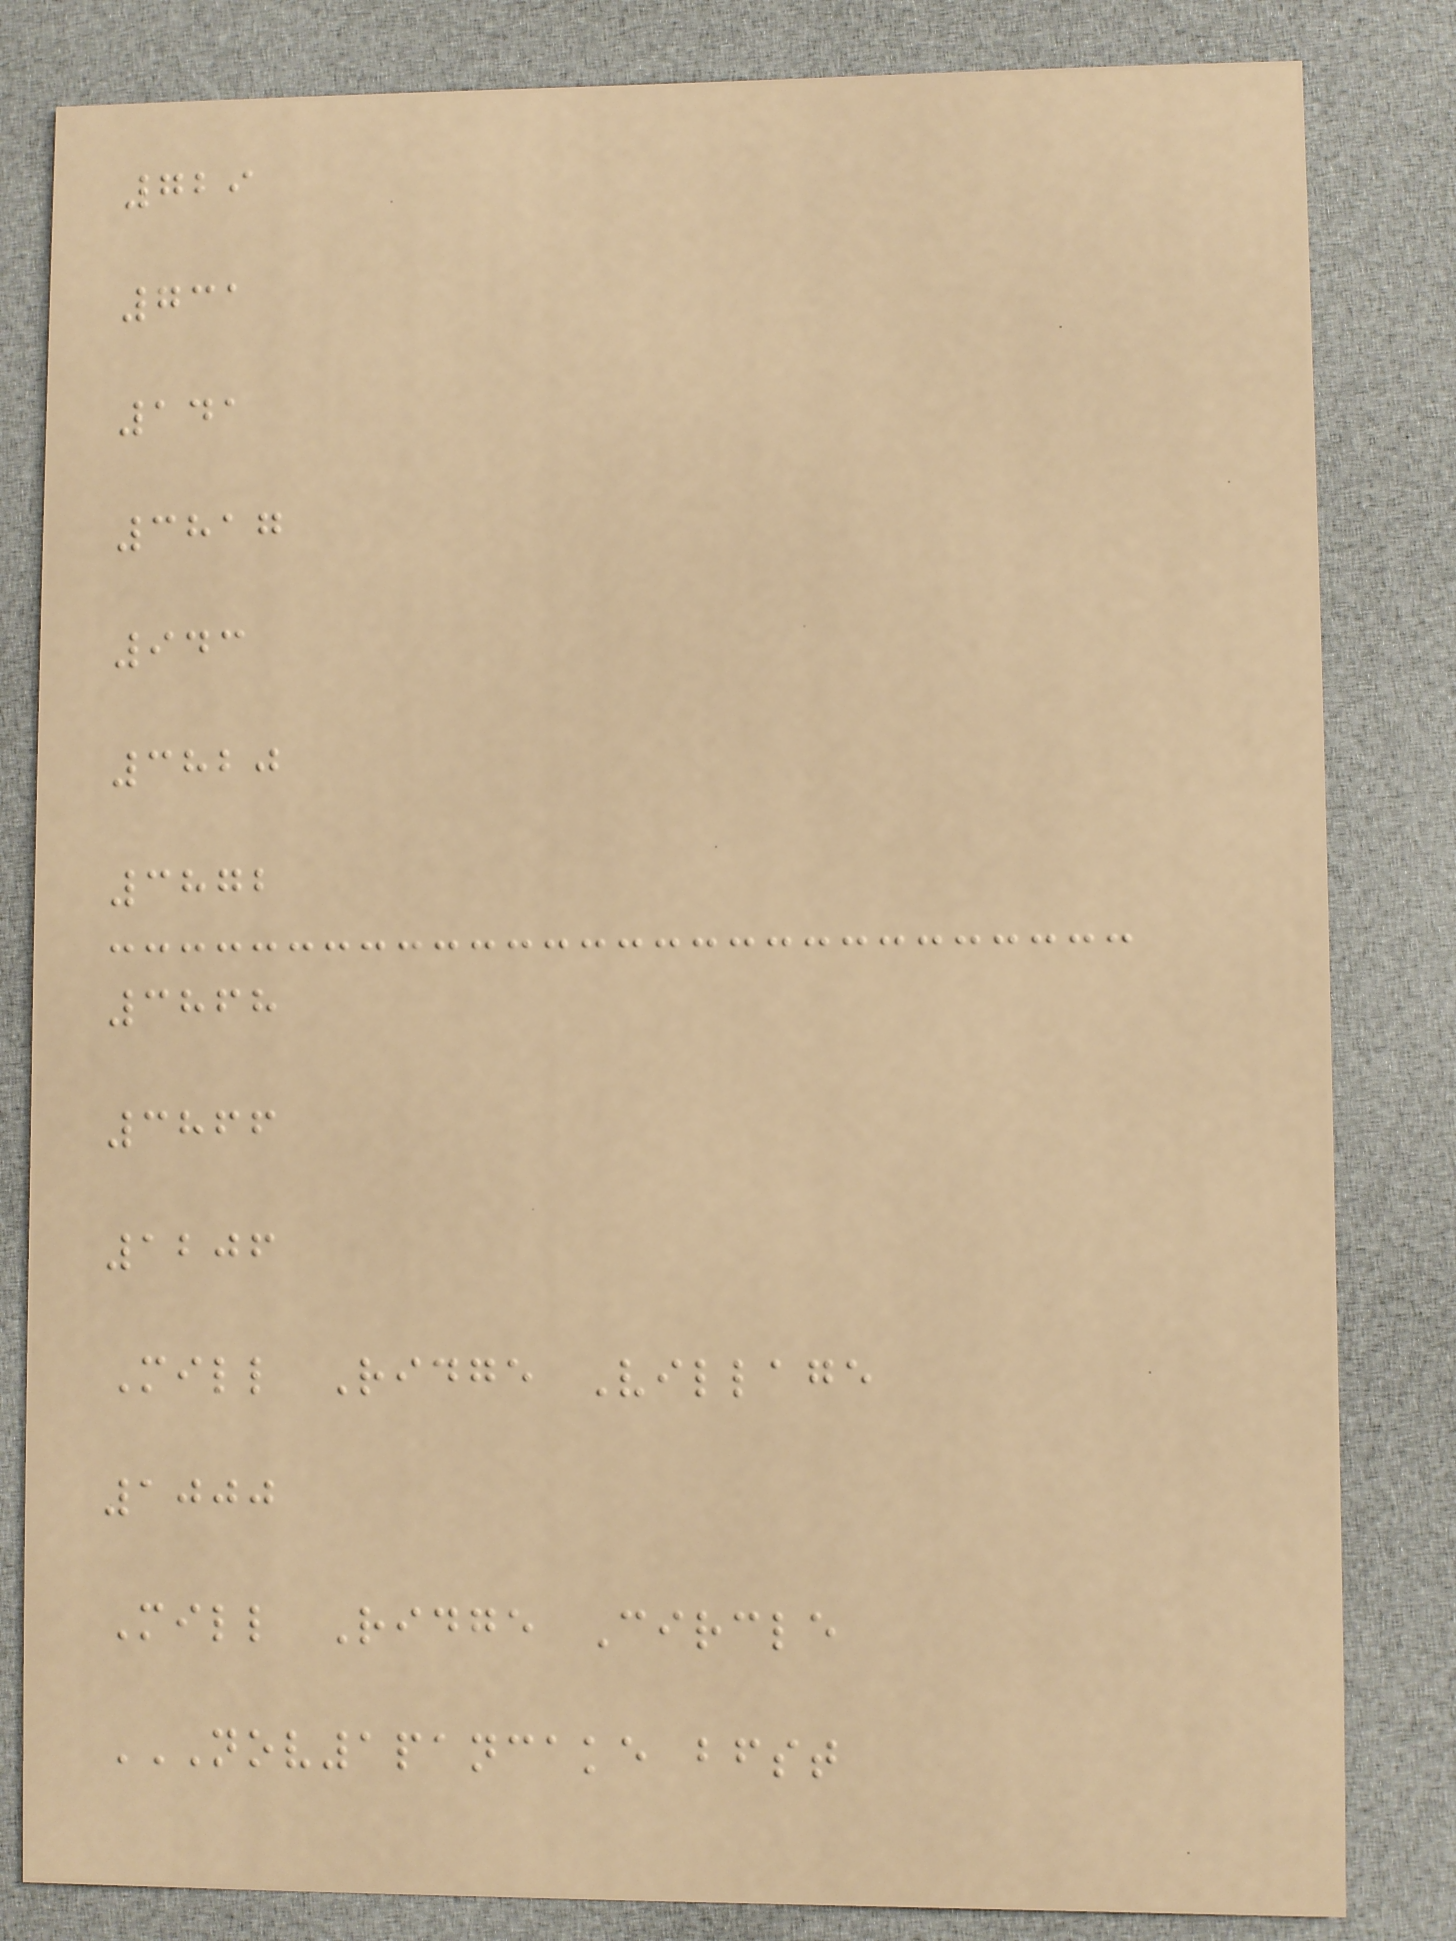729
731
141
3817
943
3820
3872
3868
3866
1206
Mill Ridge Village
1000
Mill Ridge Circle
NOV1PANCAKE BFST
